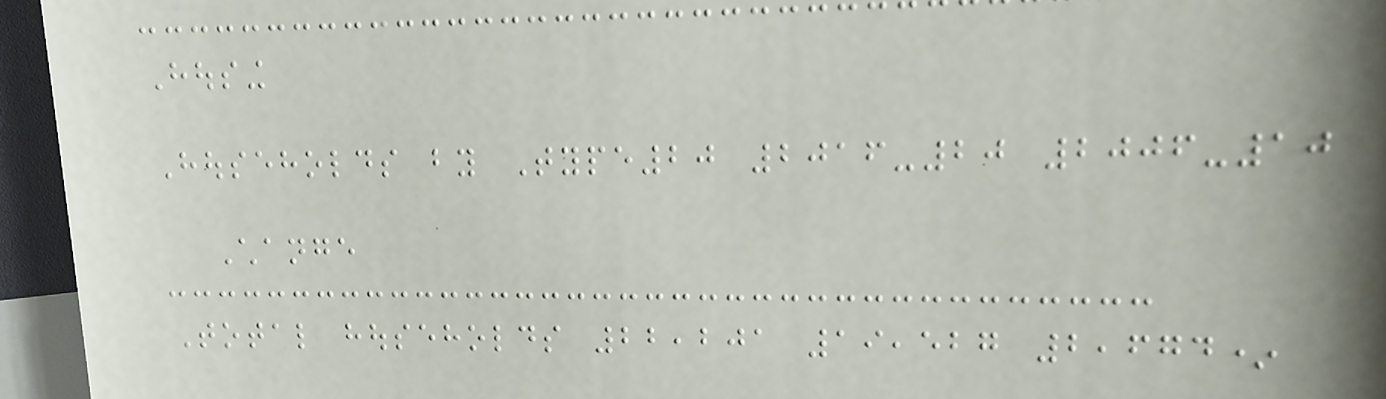Housing
Households by Type20 2016-20 2006-10
Change
Total households 22,201 19,527 2,674*
